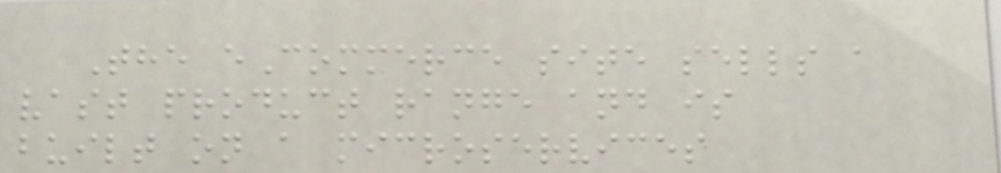The eCommerce site sells a
vast product range and is
built on a microservices
